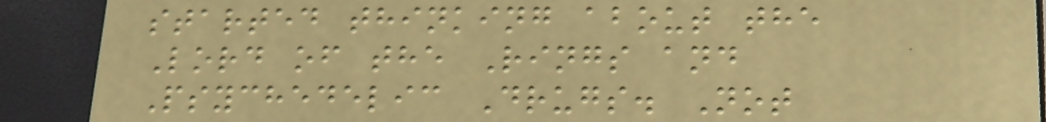started thinking about the
Lord of the Rings and
Psychedelic Drugs. Not
